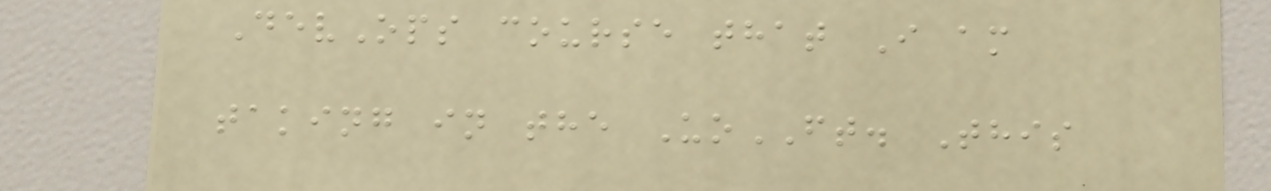DevOps course that I am
taking in the UoFT. This
